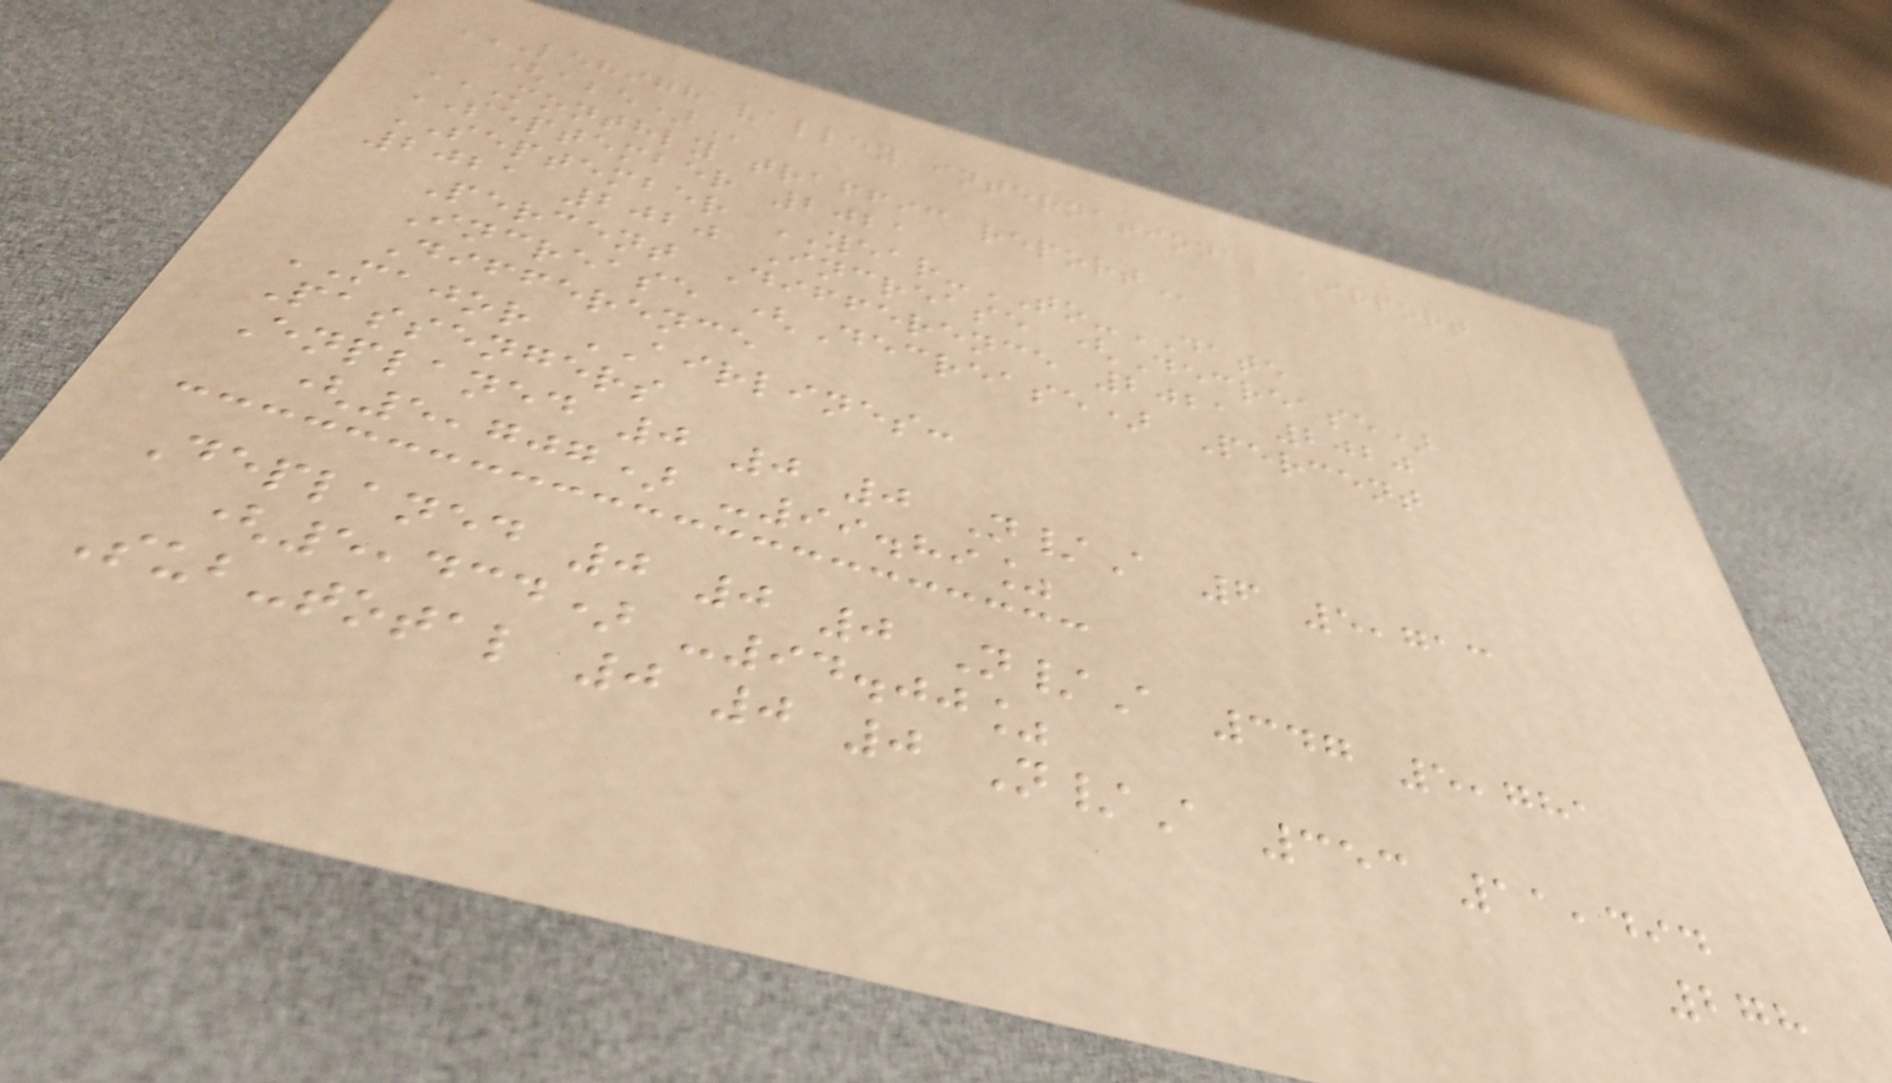LEHIGH VALLEY INTERNATIONAL AIRPORT
(ABE)
MONTHLY TRAFFIC REPORT
SEPTEMBER 2021
SEPTEMBER YEAR-TO-DATE
2021 2020 Increase (Decrease)
Percent Difference 2021 2020
Increase (Decrease) Percent
Difference
MAJOR AIRLINES:
Passengers
Enplaned 0 0 0 N/A 6 5,713
(5,707) -99.89%
Deplaned 0 0 0 N/A 347 5,781
(5,434) -94.00%
Sub-total 0 0 0 N/A 353 11,494
278
